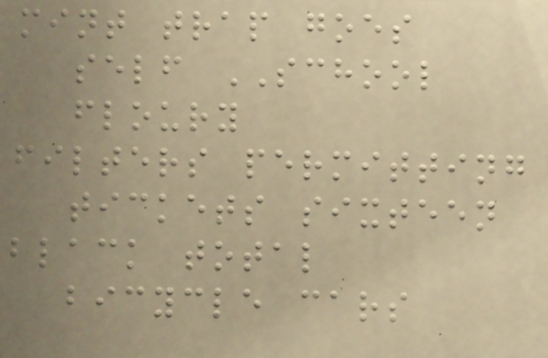mint trap goes
self SCHOOL
floury
filters permitting
tickets sixteen
black total
bicycle cars
